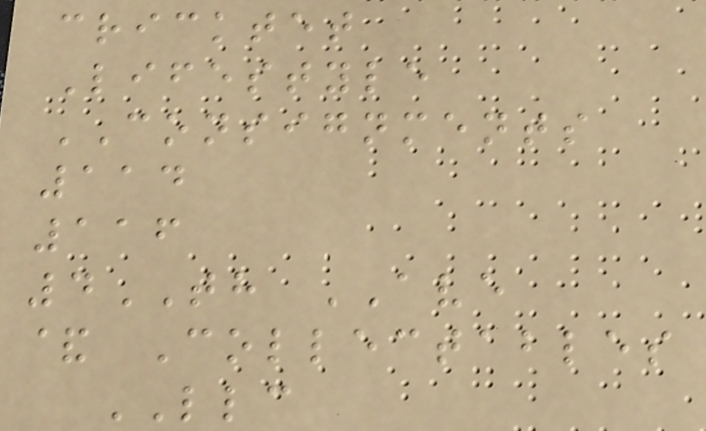cricktet
Lifestyle
CONSIGNMENTS
114
116
4TH AVE
& Collectables
LLC
